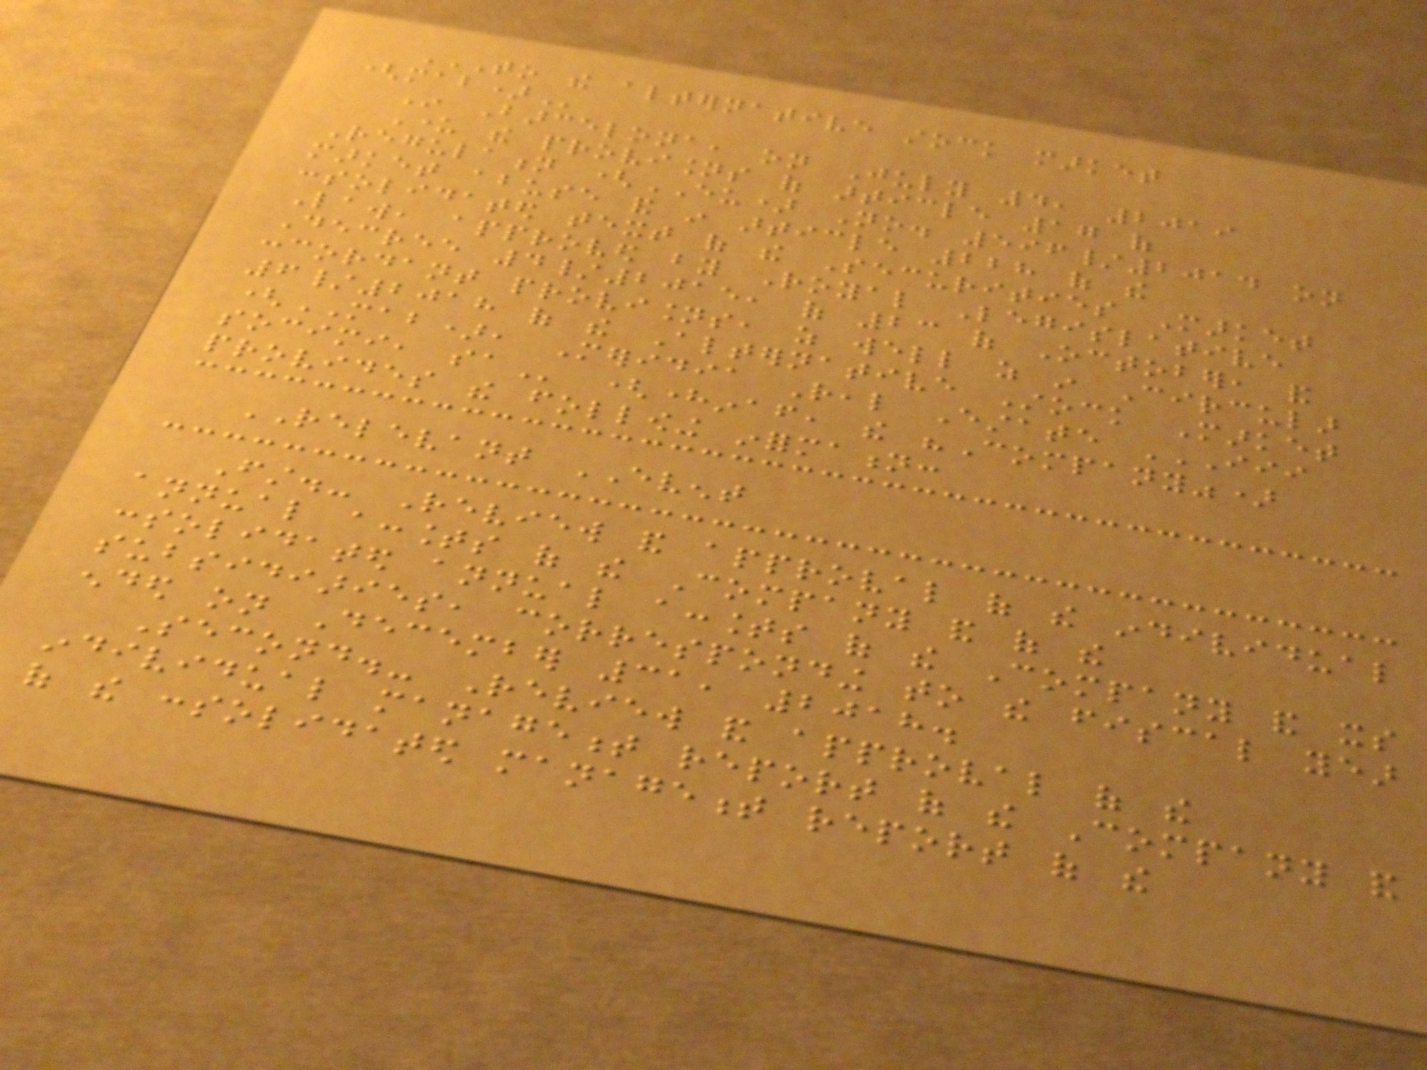TO THE ALTERNATIVE STOCK MARKET
(MAB)
In Barcelona, on July 4, 2019
Under the provisions of article 17 of
Regulation (EU) No. 596/2014 on
market abuse and in article 228 of the
consolidated text of the Securities Market
Law, approved by Royal Legislative
Decree 4/2015, of 23 of October, and
concordant provisions, as well as in Circular
6/2018 of the Alternative Stock Market
(MAB), Meridia Real Estate III
SOCIMI, SA (hereinafter, the "Company")
provides the following information:
RELEVANT EVENT
First.- Review and approval of the individual
annual accounts of the Company and of the
consolidated annual accounts of the Company and its
subsidiaries, corresponding to the fiscal year
ended on December 31, 2018.
Second.- Review and approval of the
individual management report of the Company and
of the consolidated management report of the
